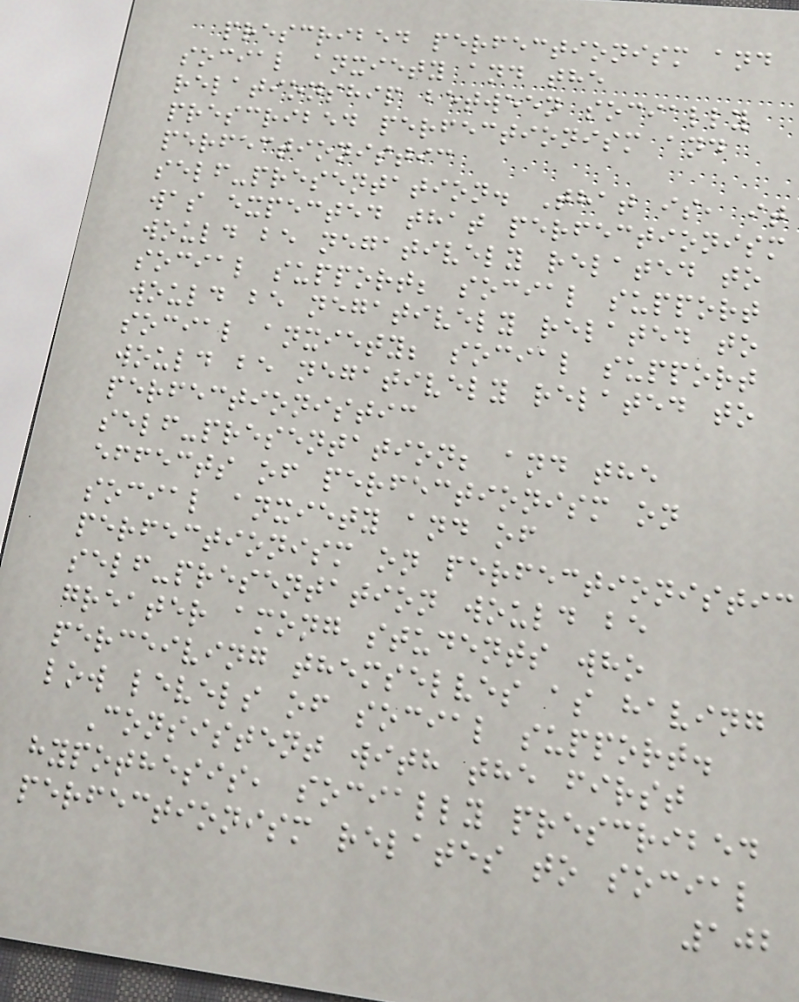prescribed perfectionism and
social anxiety and the
relationship between socially
prescribed perfectionism and
perfectionistic
self-presentation. That is, it
was expected that perfectionism
would be negatively related to
social support; social support
would be negatively related to
social anxiety; social support
would be negatively related to
perfectionistic
self-presentation; and the
effects of perfectionism on
social anxiety and of
perfectionism on perfectionistic
self-presentation would be
greater among students who
perceiving themselves as having
low levels of social support.
Consistent with the first
hypothesis, socially prescribed
perfectionism relates to social
102
